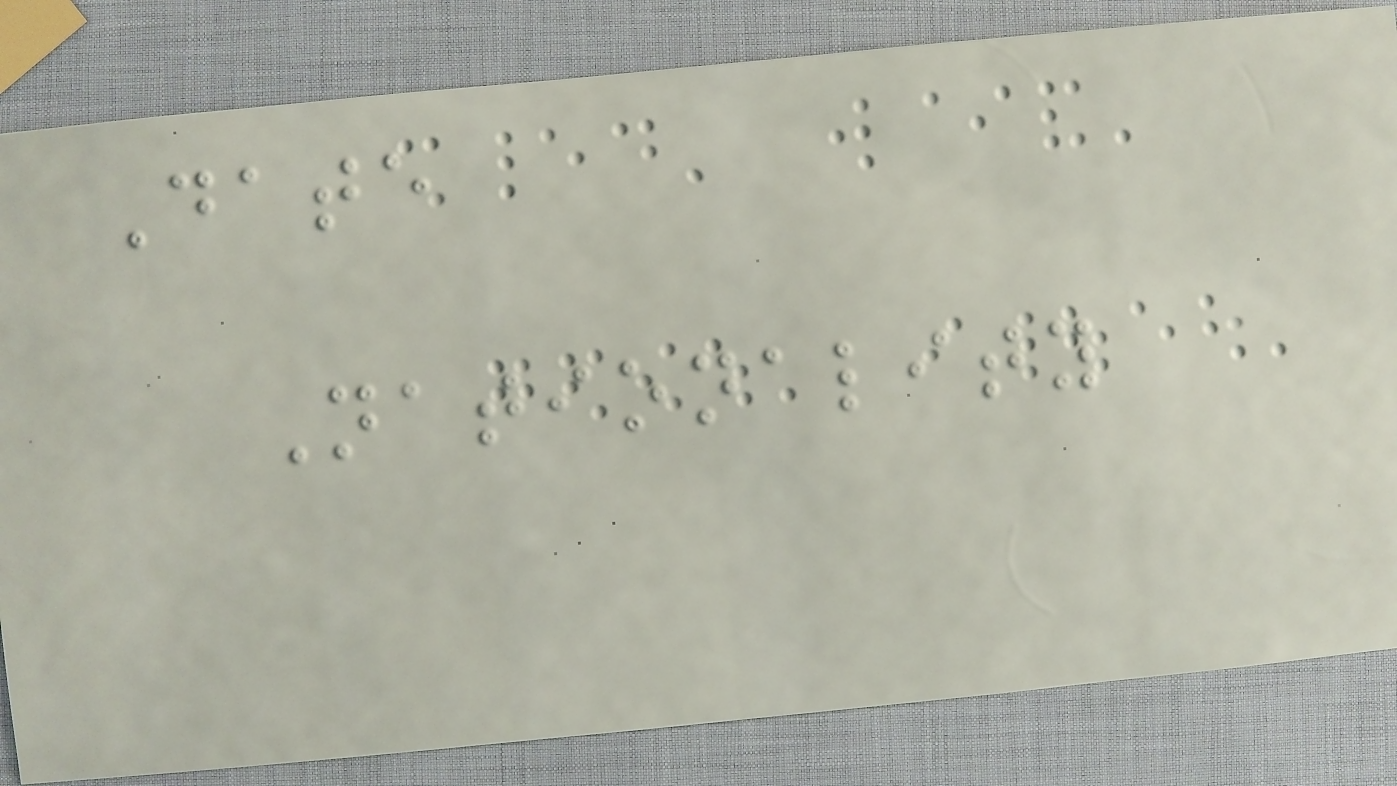Date
Nationality
